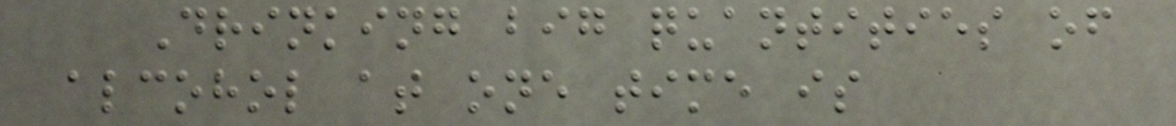Drinking big quantities of
alcohol at one time is
